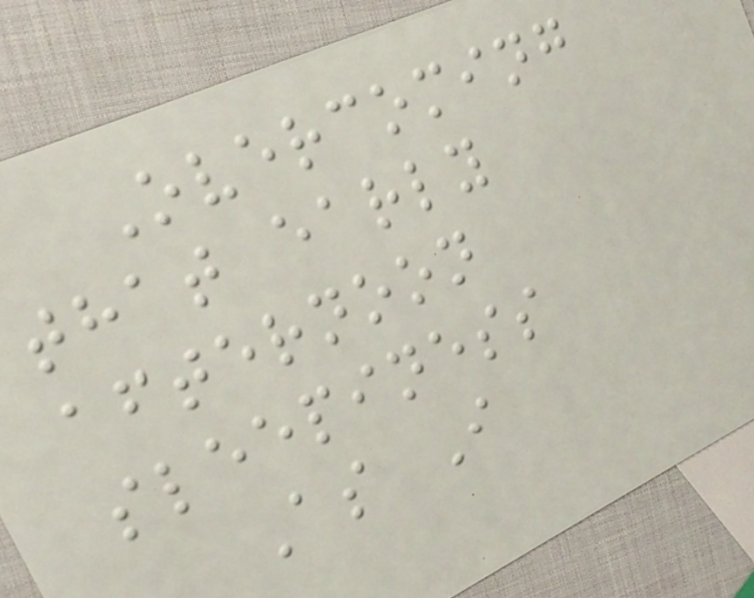Overcoming
that early
afternoon
sleepiness
As I
